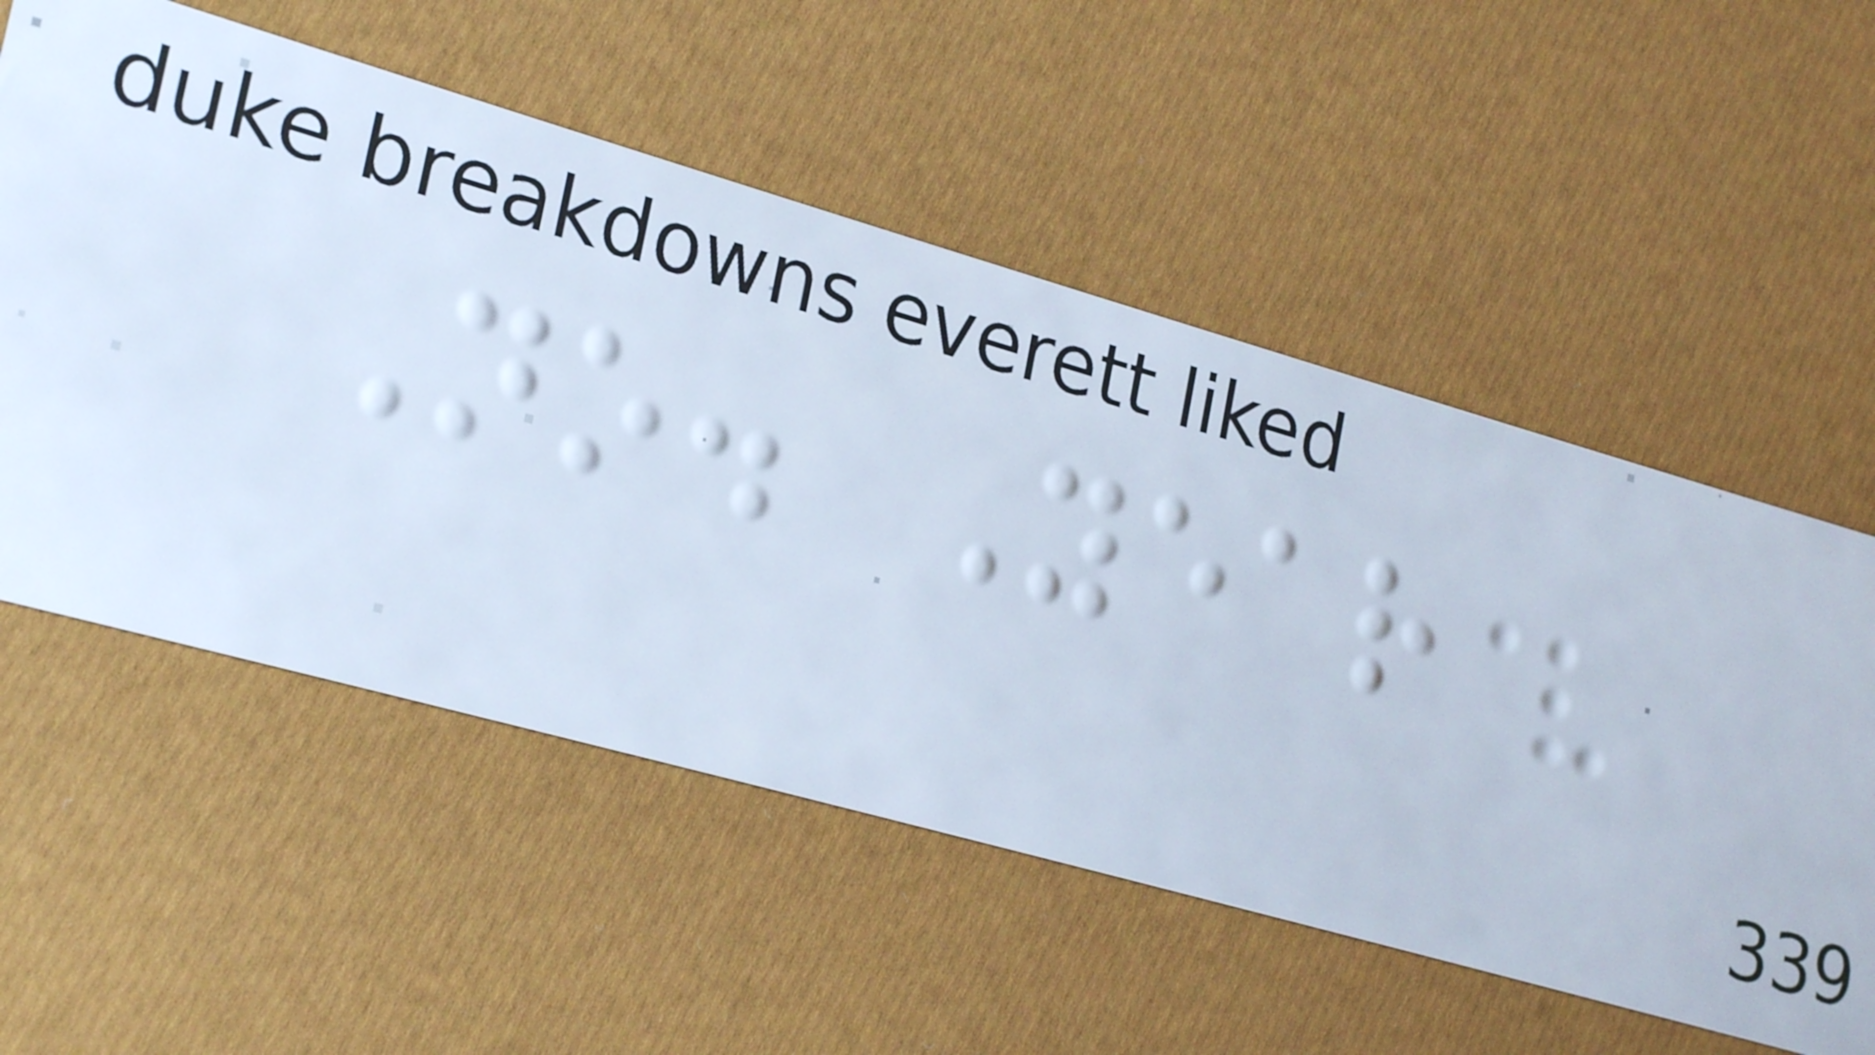No. Year
